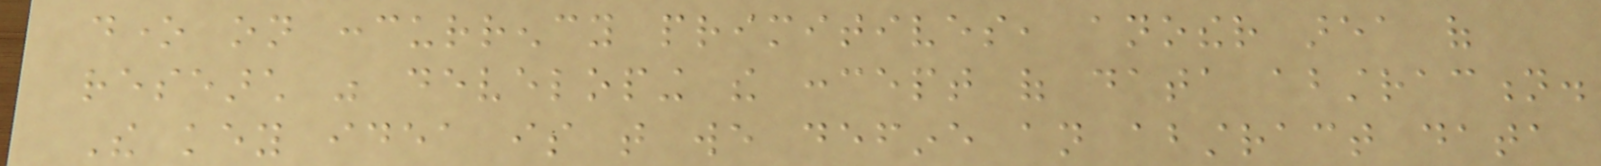done on concurrency primitives, another area of
research was developing the concept of data abstraction.
The key idea is that we define an abstract data
